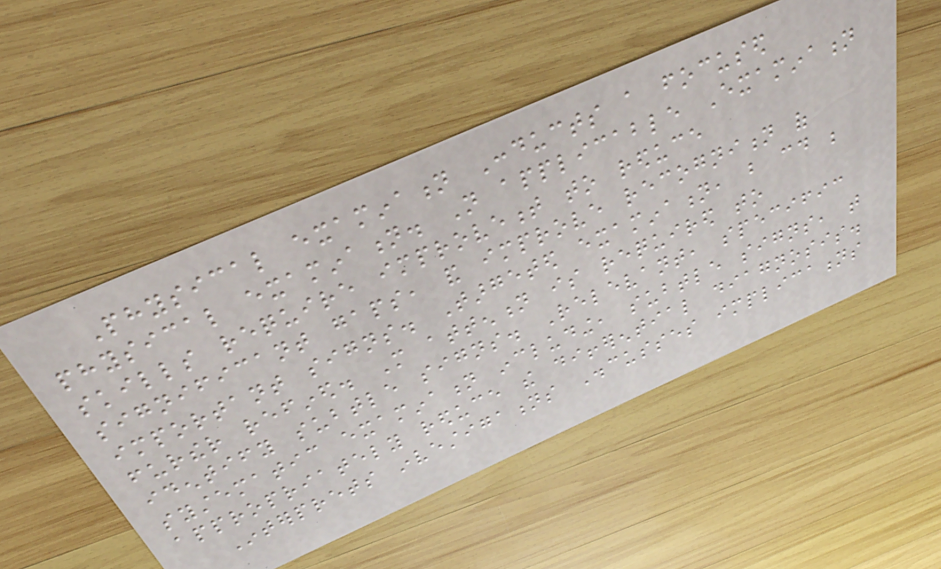Physical examination Conducts a focused
physical examination. Not applicable Examination
skills require improvement to reduce
significant gaps, and improve recognition of
important signs. Targeted examination, but could be
further refined. More attention is required to
identify subtle signs. Relevant, specific
systematic examination including, subtle signs, that
appropriately reduce the differential diagnosis.
Interprets investigations Discusses implications
